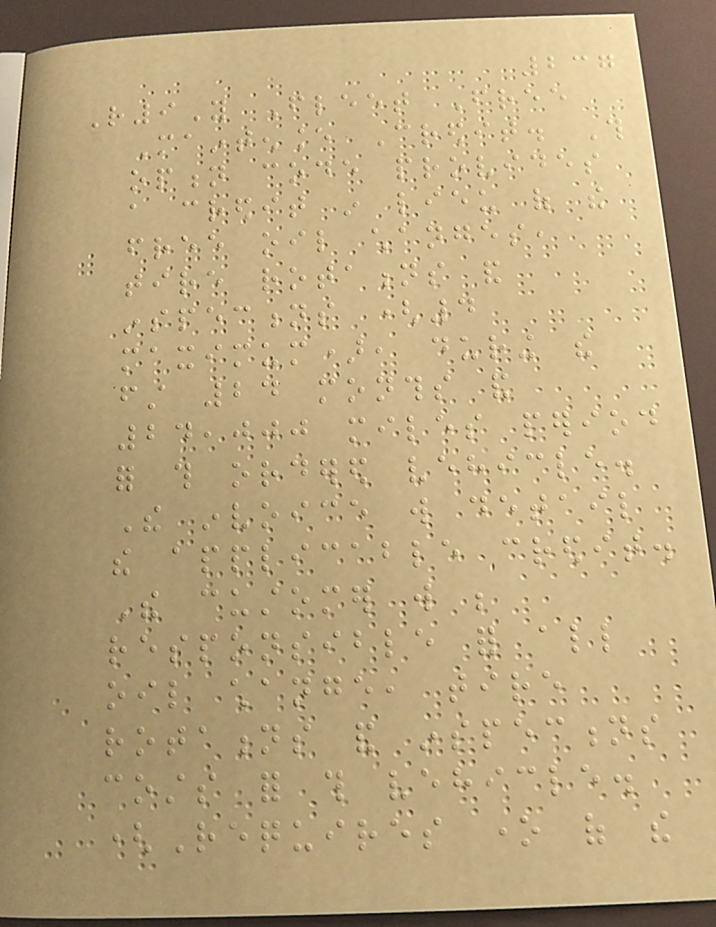237
R9Y Fleet Free
Maintenance Credit. This
option code provides
a credit in lieu of the
free oil changes,
tire rotations and
inspections (4
maximum), during the
first 24 months and
24,000 miles period
for this ordered vehicle.
The invoice will detail
the applicable credit.
The customer will be
responsible for all
oil change, tire
rotations and inspections
costs for this vehicle.
(Requires one of the
